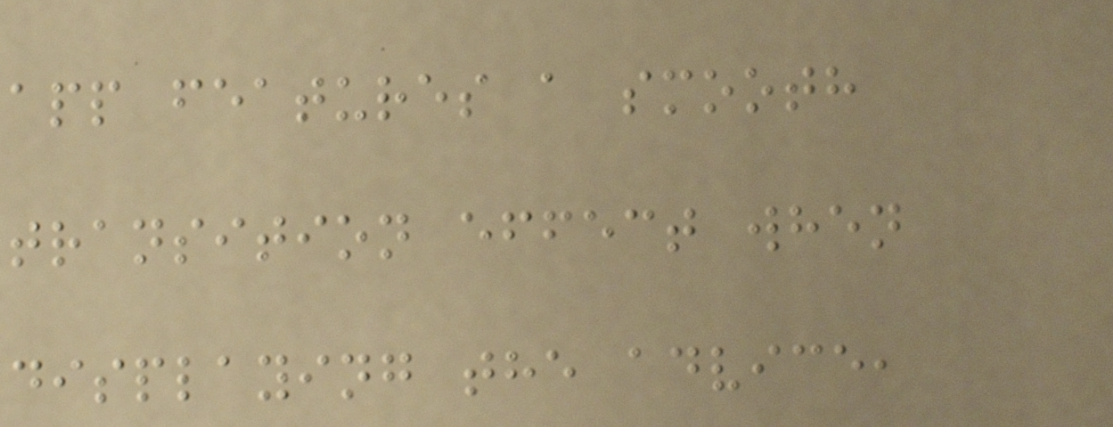app features a smooth
transition effect when
displaying the advice,
